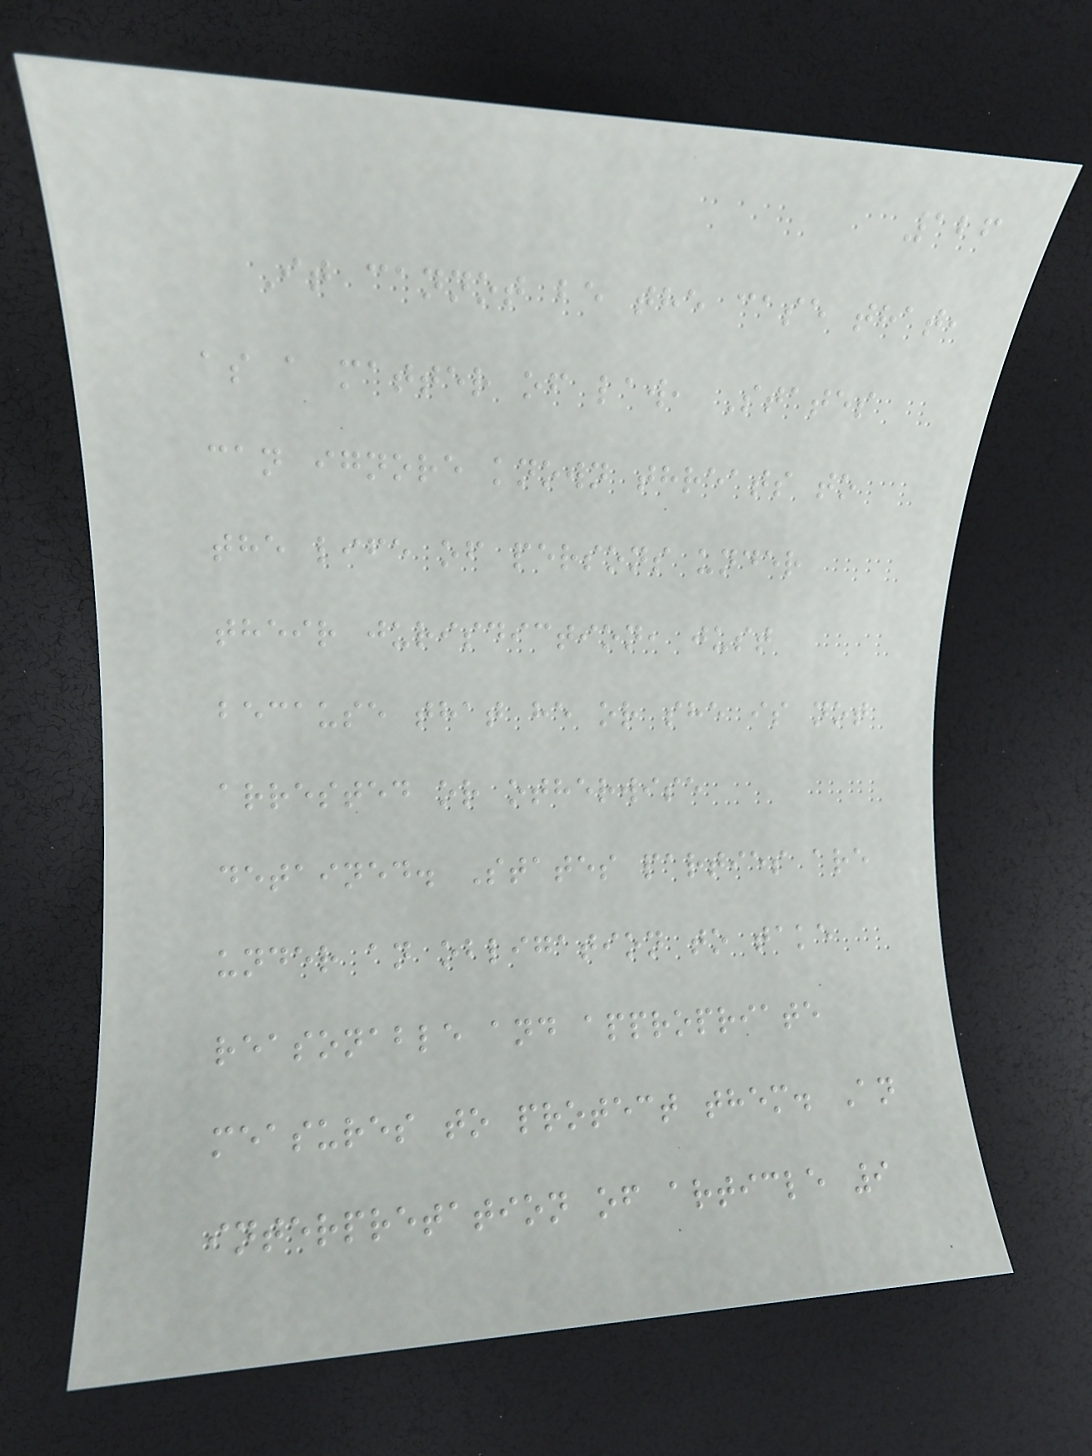126
It cannot be the case that,
as a matter of law, States
can ignore known threats to
the life of persons under
their jurisdiction, just
because that he or she is not
arrested or otherwise
detained. States parties are
under an obligation to take
reasonable and appropriate
measures to protect them. An
interpretation of article 9
